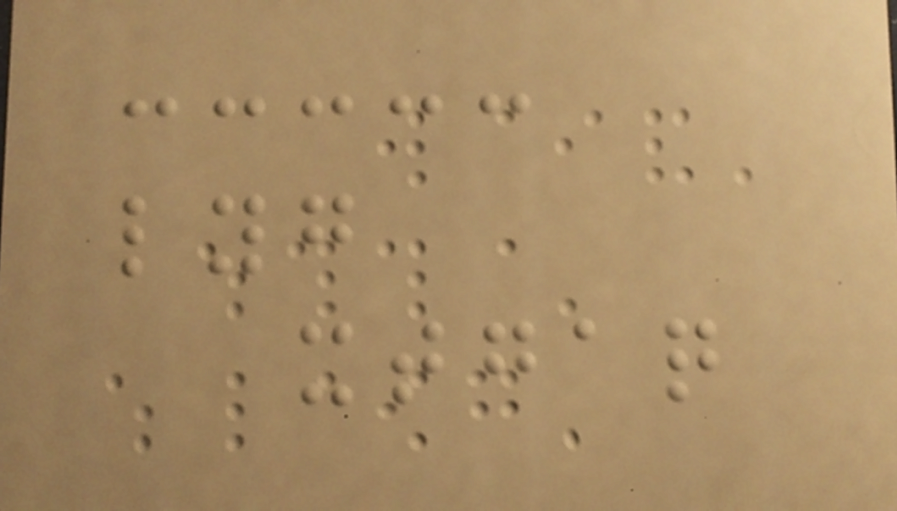lyg
xtgaq
